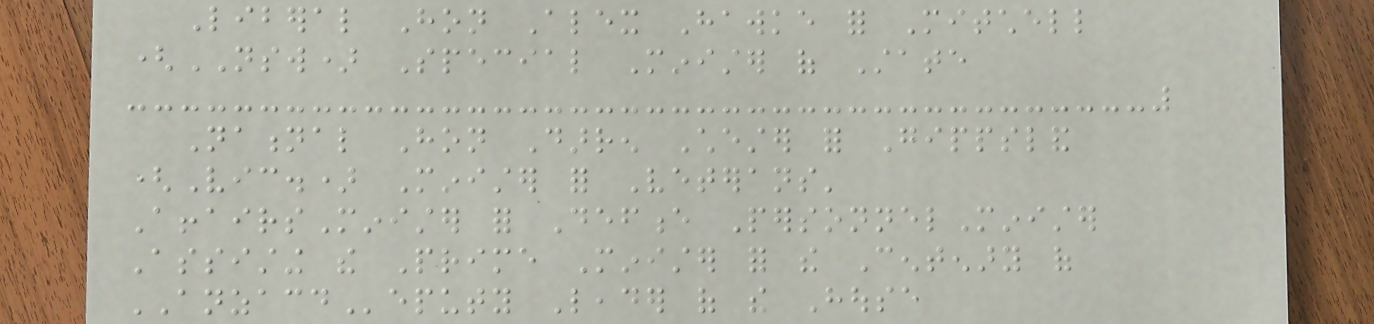Liberal Hon Alex Hawke for Mitchell
(NSW) Special Minister of State
National Hon Darren Chester for Gippsland
(Vic.) Minister for Veterans'
AffairsMinister for Defence PersonnelMinister
Assisting the Prime Minister for the Centenary of
ANZACDeputy Leader of the House
